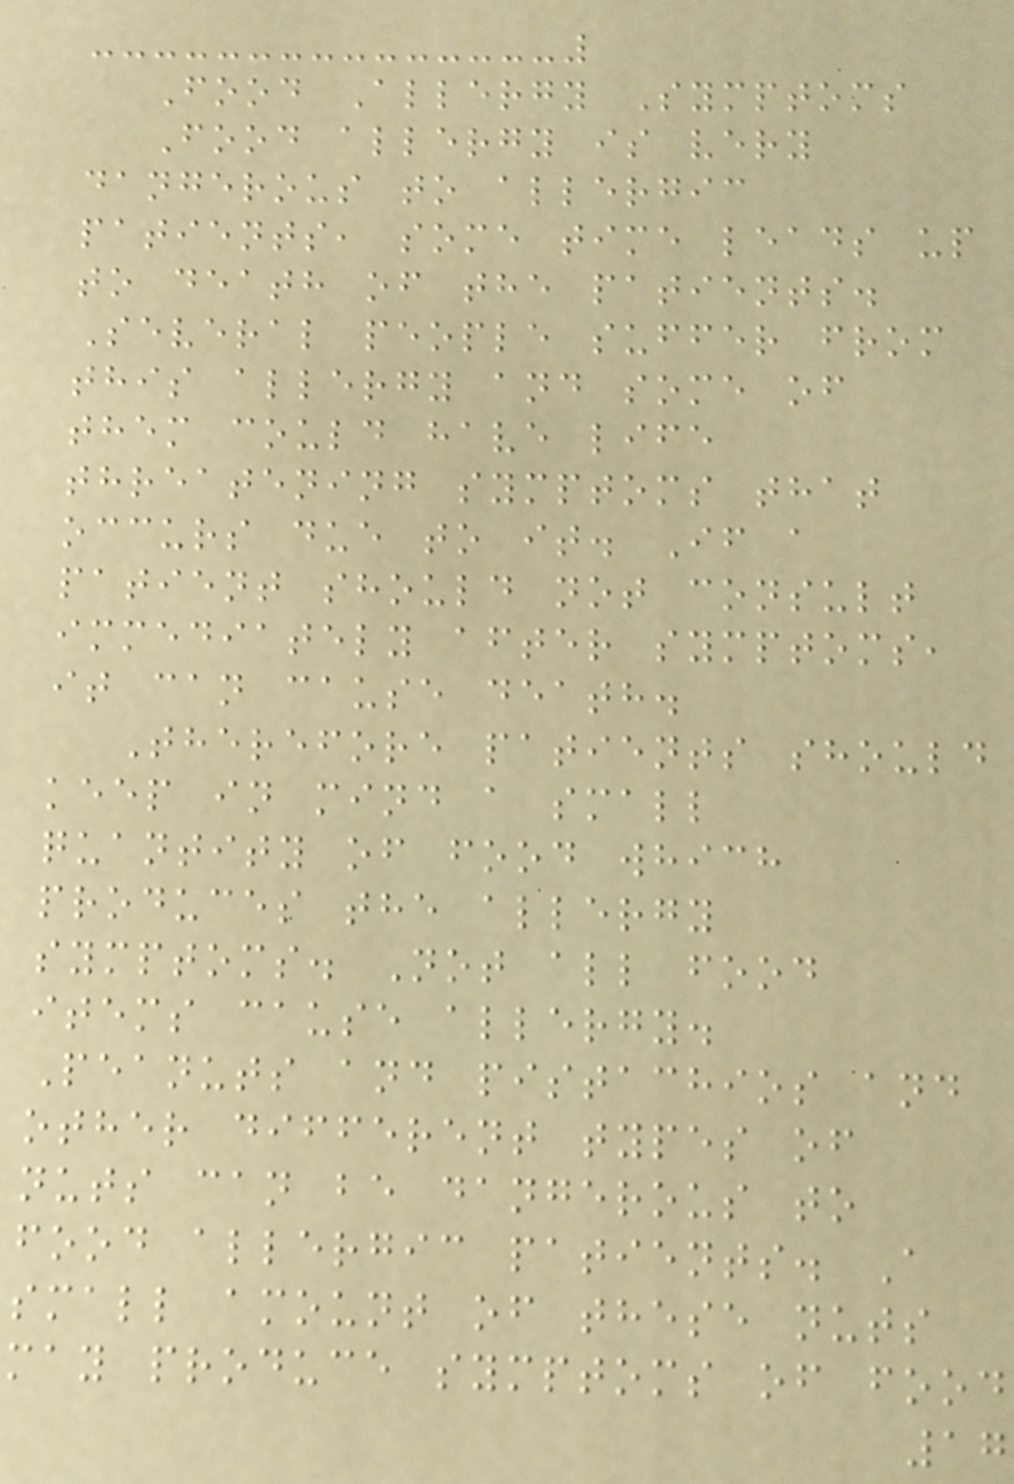Food Allergy Symptoms
Food allergy is very
dangerous to allergic
patients, some time leads up
to death of the patients.
Several people suffer from
this allergy and some of
them could have life
threatening symptoms that
occurs due to it. If a
patient should not consult
immediately after symptoms,
it can cause death.
Therefore patients should
keep in mind a small
quantity of food which
produces the allergy
symptoms. Not all food
items cause allergy.
Peanuts and pistachios and
other different types of
nuts can be dangerous to
food allergic patients. A
small amount of these nuts
may produce symptoms of food
17
